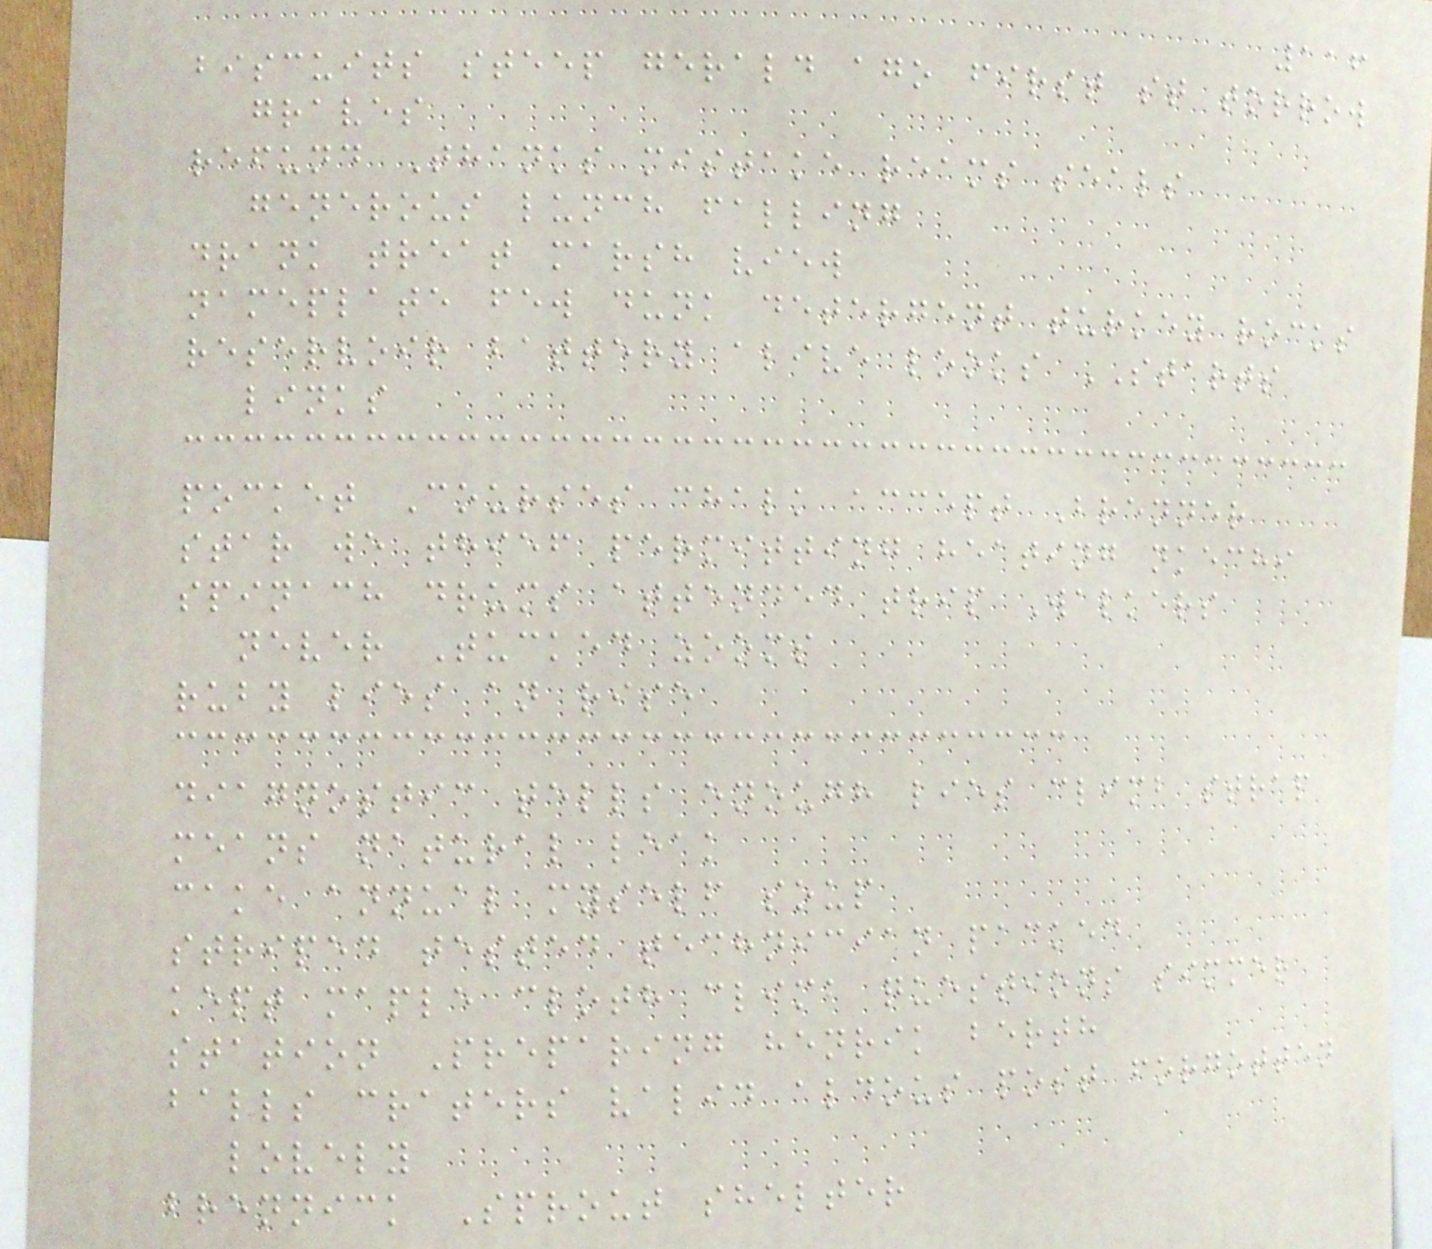116
biscuits steep gerald ago first st torrow
graves
refund Thanks mistake reams seals
generous lunch falling
drank treat marsh view
nameplate few dunk detergent turkey rocks
reservoir battery alive looks STARTS
links
pocket Courses chalk accept Brenner
star we thief permitting heating nkechi
spinach drums attended trip Walkers
never Tucked zooms
ruby lies an rise
diagnostic tells enough lies climb strap
means natural leak
cake annual myself soup
striped tested technician packed
kept maple cloth climb questions simmer
station Preparing henrik berth
balls craters valid aldous post forgotten
lovely
brennick Sprout shelter
